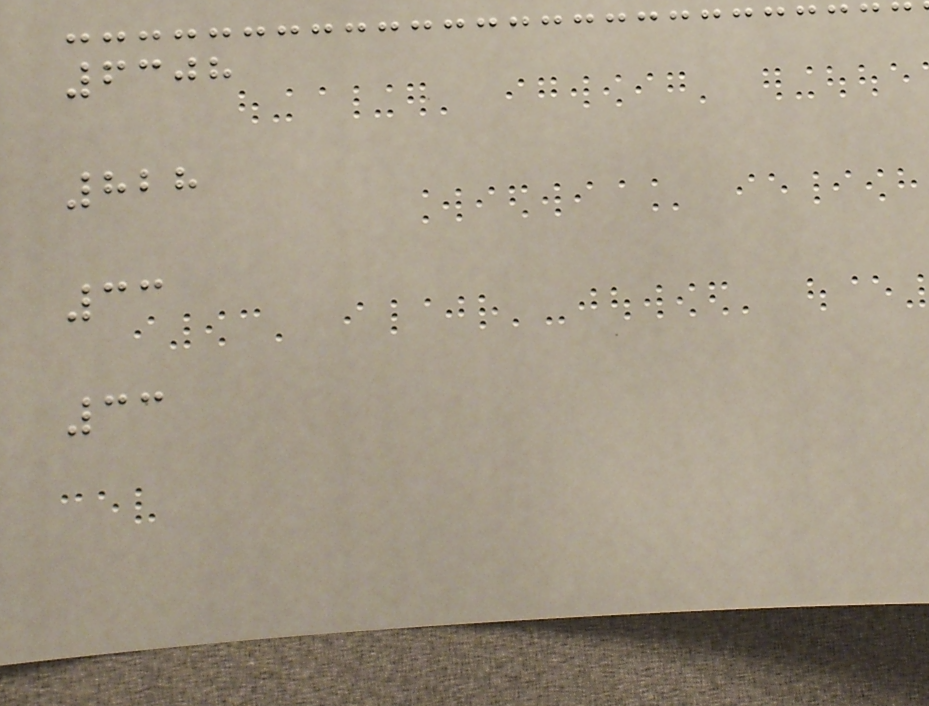6308
828
33
33
